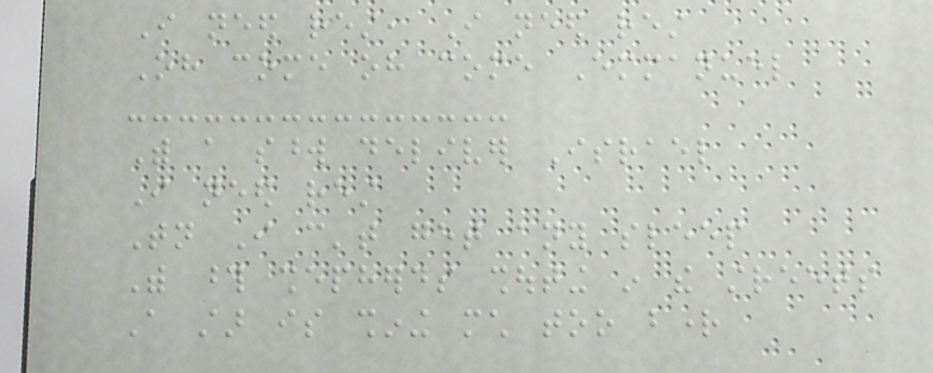I need rest, I need rest
Oh come oh come Emmanuel
With a sword deliver Israel
I need rest
Tonight I can't get any sleep
With those shepherds shouting in the streets
A star is shining much too bright
